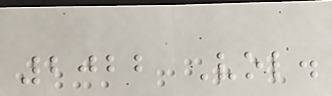2022 Vol.
